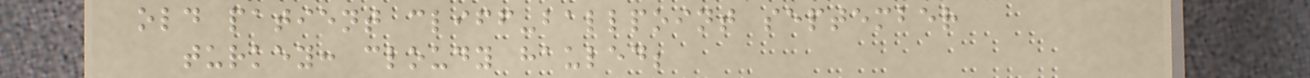old patient cliff-ballpoint september
turkey: cloudy hauled;
